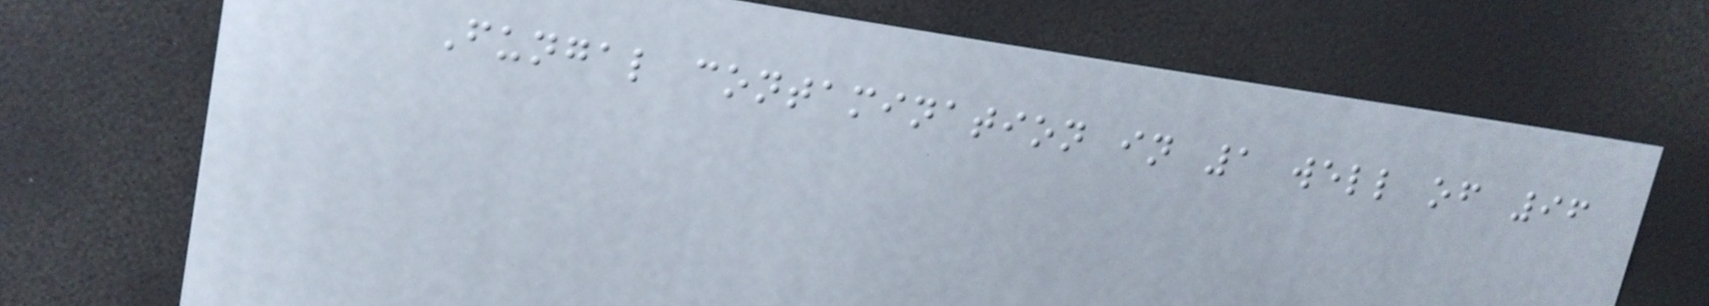Fungal contamination in 1 well of 96
